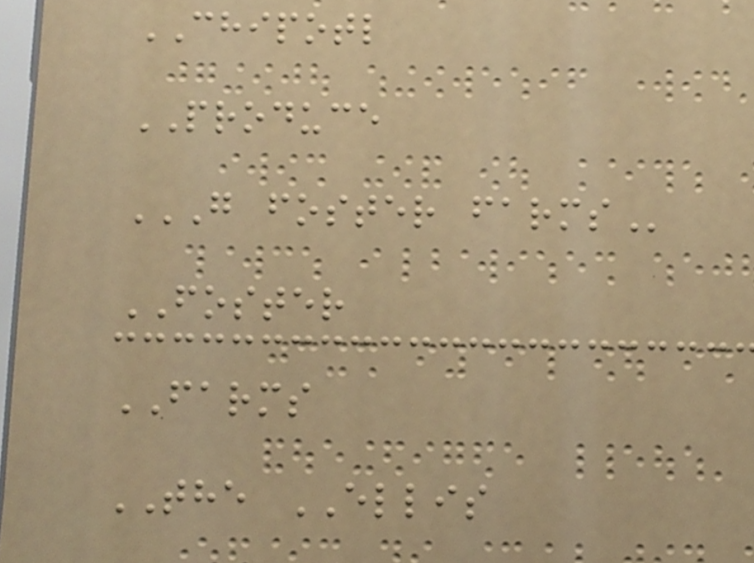CHIPOTL
PRODUCE
G FOSTER FARMS
FOSTER
FARMS
THE ELLIS
